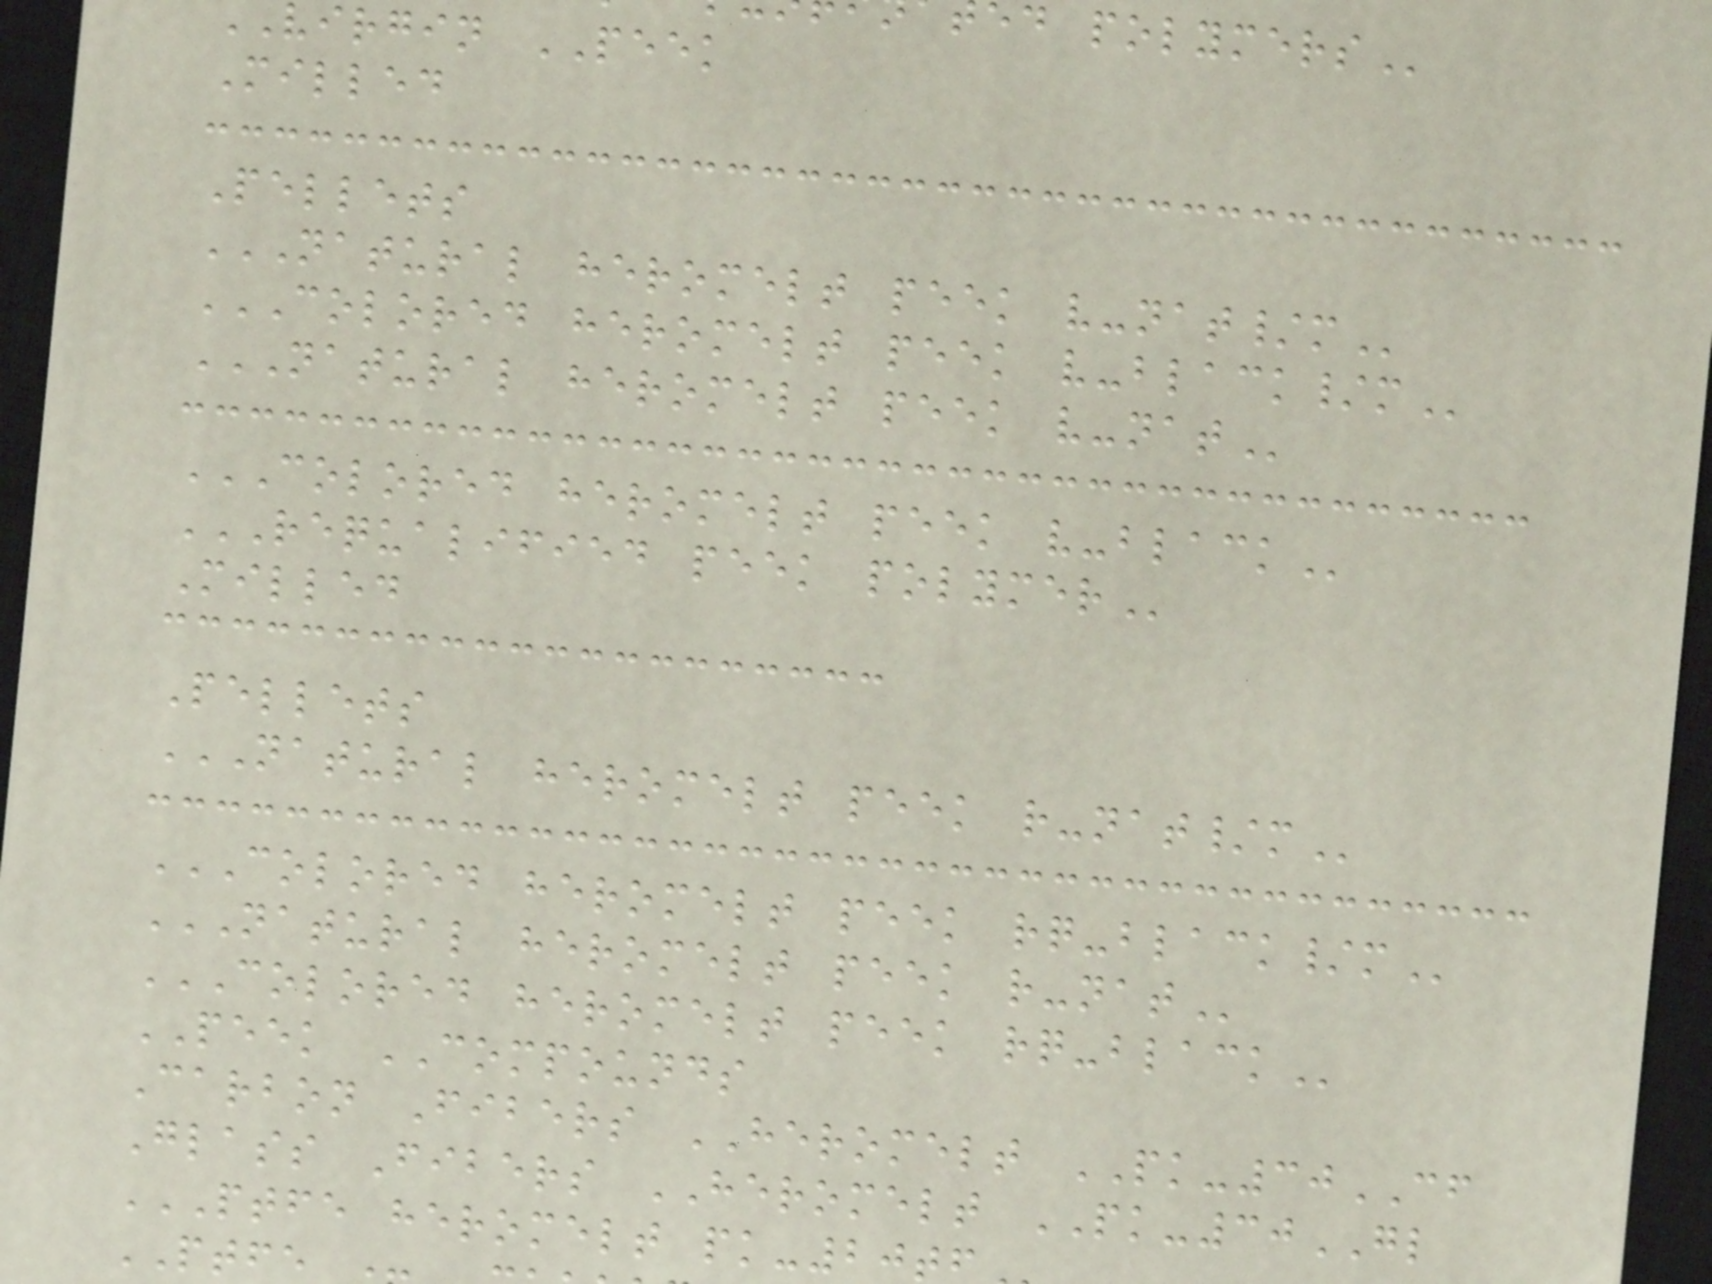virgin PEEK
Milled
Pellets
NATURAL HEROMELT PEEK V-NAT/M
COLORED HEROMELT PEEK V-BLACK/M
NATURAL HEROMELT PEEK V-NAT
COLORED HEROMELT PEEK V-BLACK
REQUALIFIED PEEK POLYMER
Milled
Pellets
NATURAL HEROMELT PEEK R-NAT/M
COLORED HEROMELT PEEK RQ-BLACK/M
NATURAL HEROMELT PEEK R-NAT
COLORED HEROMELT PEEK RQ-BLACK
PEEK COMPOUNDS
Carbon Fibers HEROMELT PK-30CF
Glass Fibers HEROMELT PK-30GL
